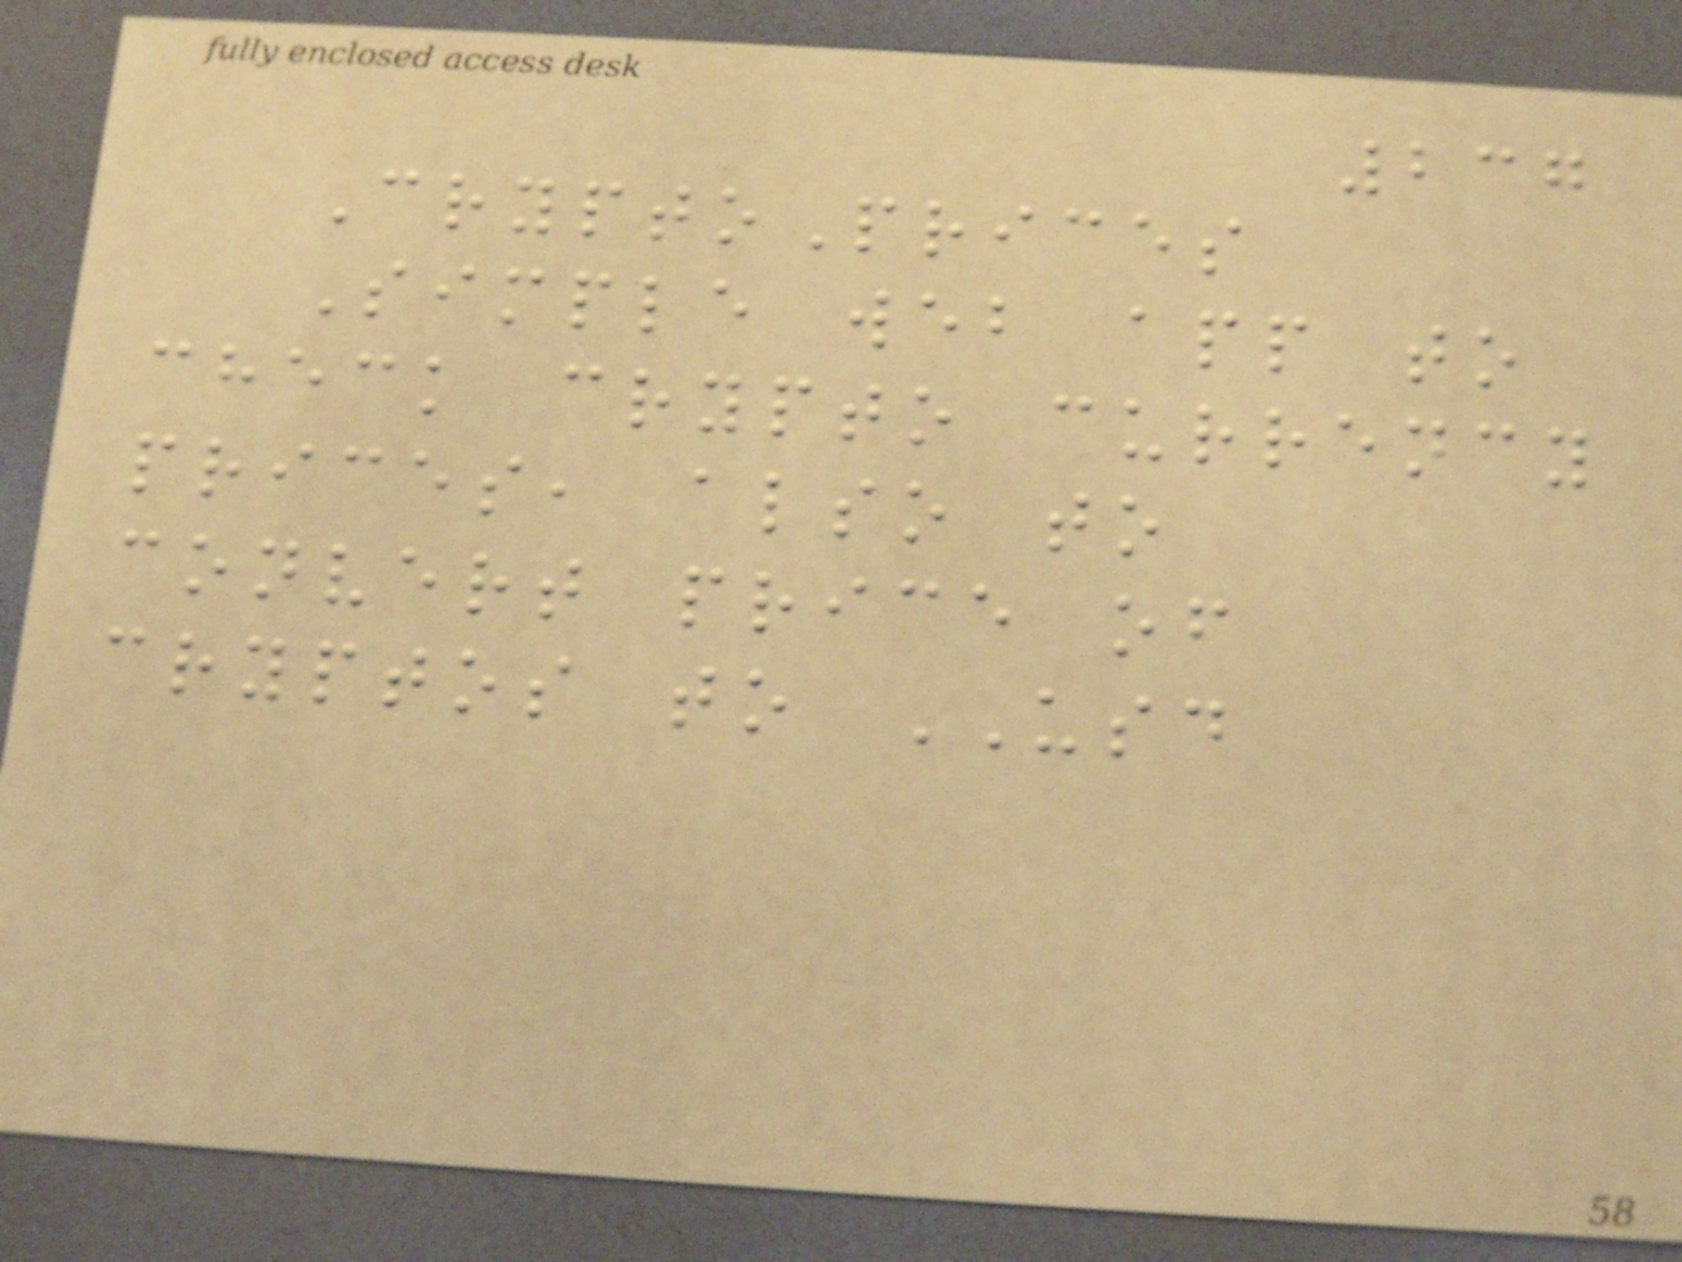237
CryptoPrices
Simple web app to
check crypto currency
prices, also to
convert price of
cryptos to USD
